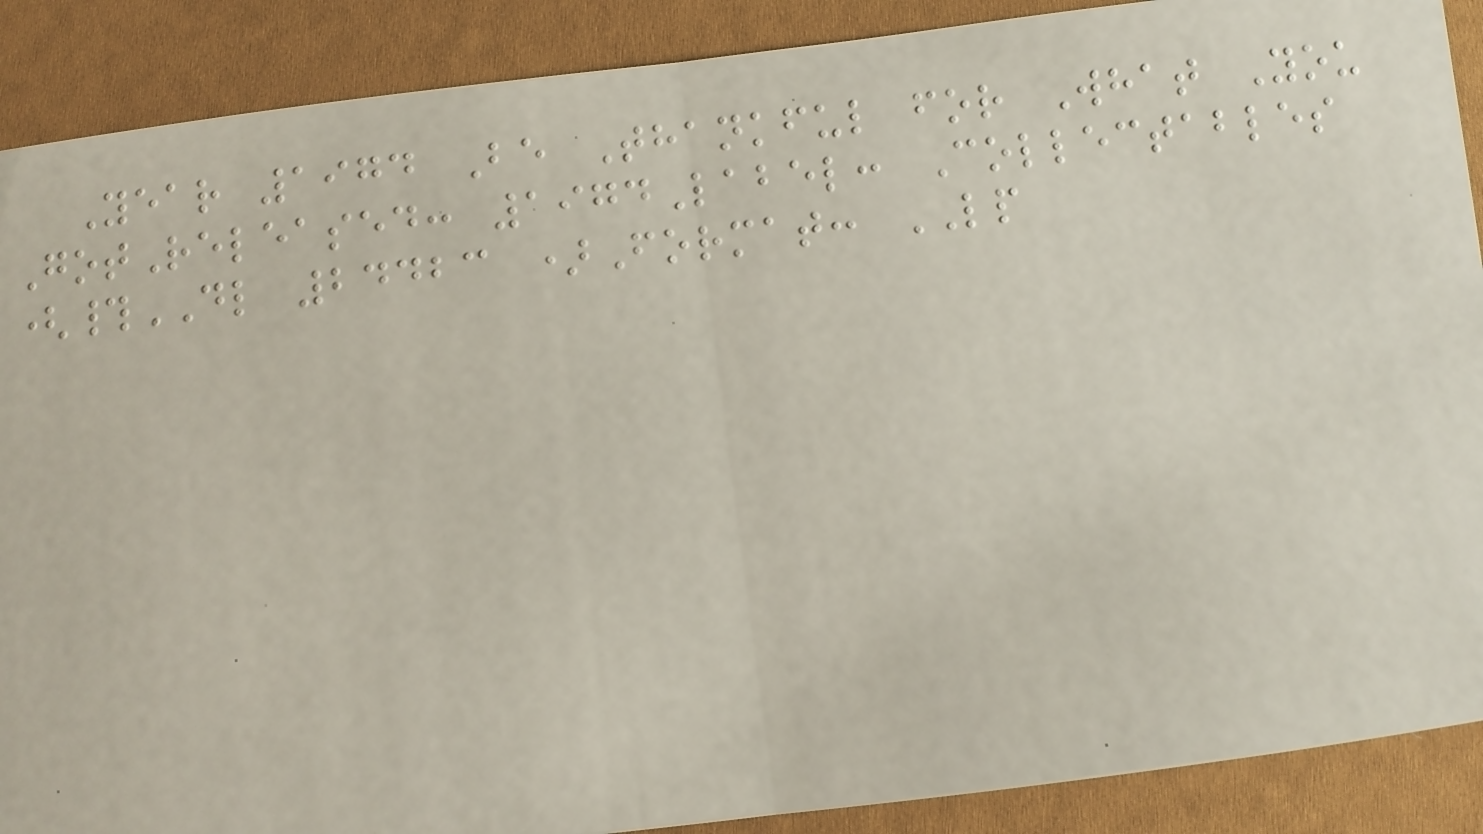Year 1974 Be Thankful for What You
GotReleased: 1974Label: Collectables
(#DL 24423 )Format: LP
